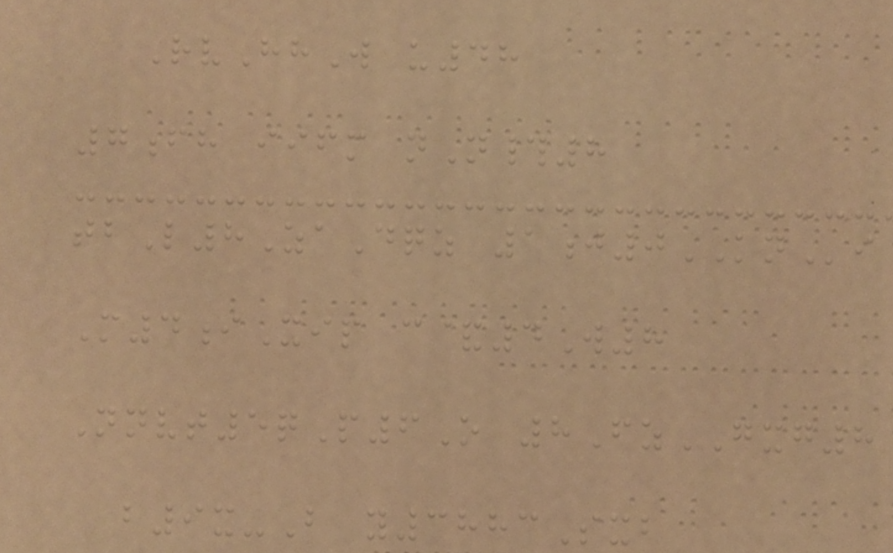RvHhW u48
7fh iifm nN#8
tbL8ZaDqz 1j0KNi
M4iXip c&4W8
Nnvt5qP6O 8FzGXG8
b9x-B y3883Sxb
